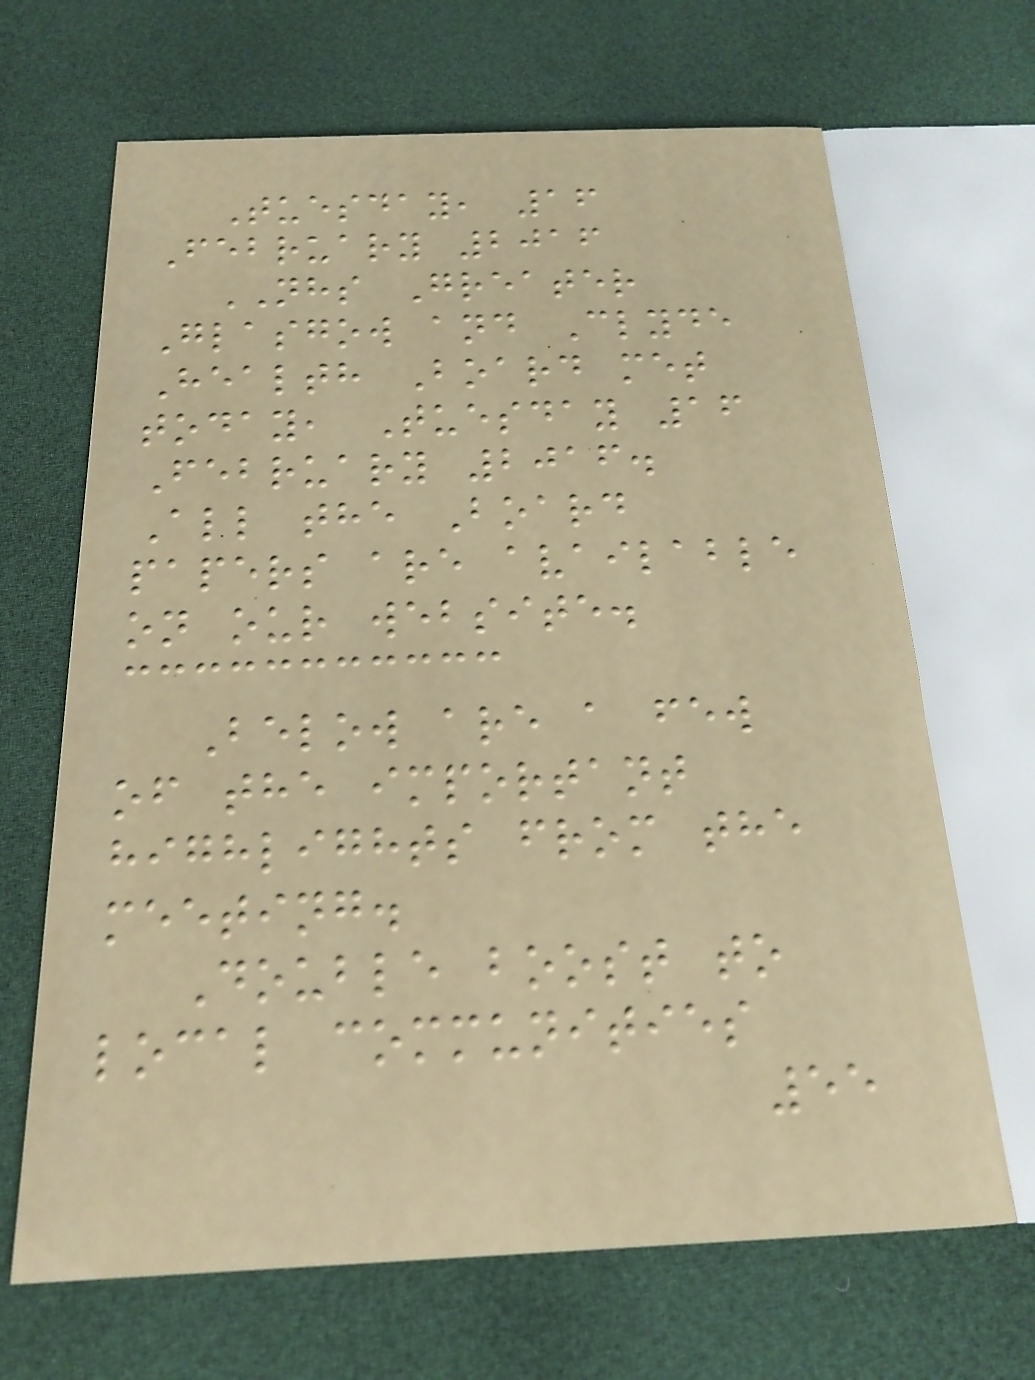Tuesday, 16
February 2016
NHS Greater
Glasgow and Clyde
Health Board met
today, Tuesday 16
February 2016.
All the Board
papers are available
on our website.
Below are a few
of the important
highlights from the
meeting.
Double boost to
local communities
55
